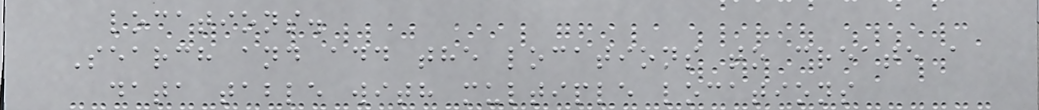locations.
Search and add the locations to create a
data table with multiple locations
